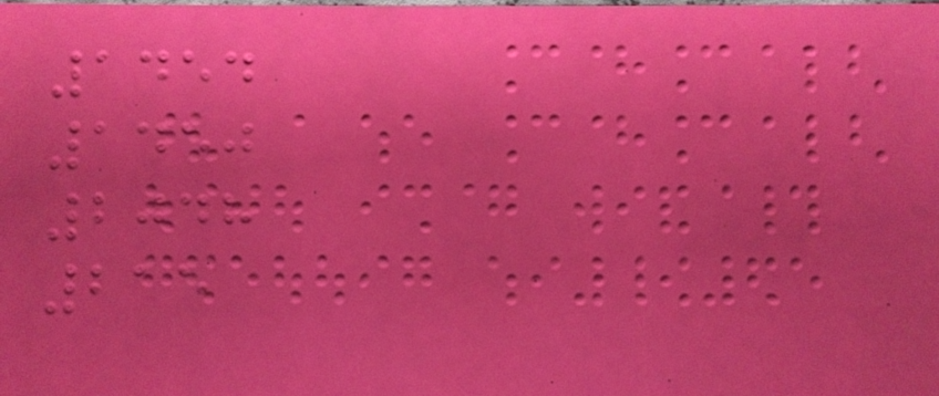1454
1450
2048
215
